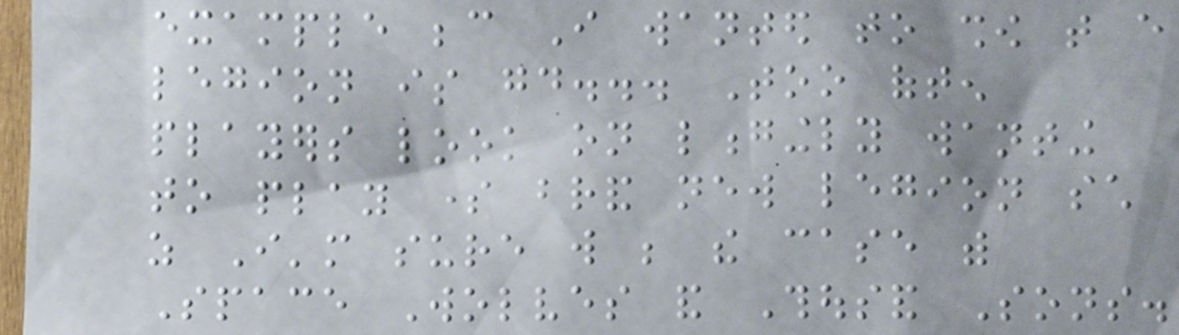example because I wanted to show that every
legion is good... Too often
players look on longingly wanting
to play some brand new legion such
as I'm sure will be the case with
Space Wolves and Thousand Sons.
